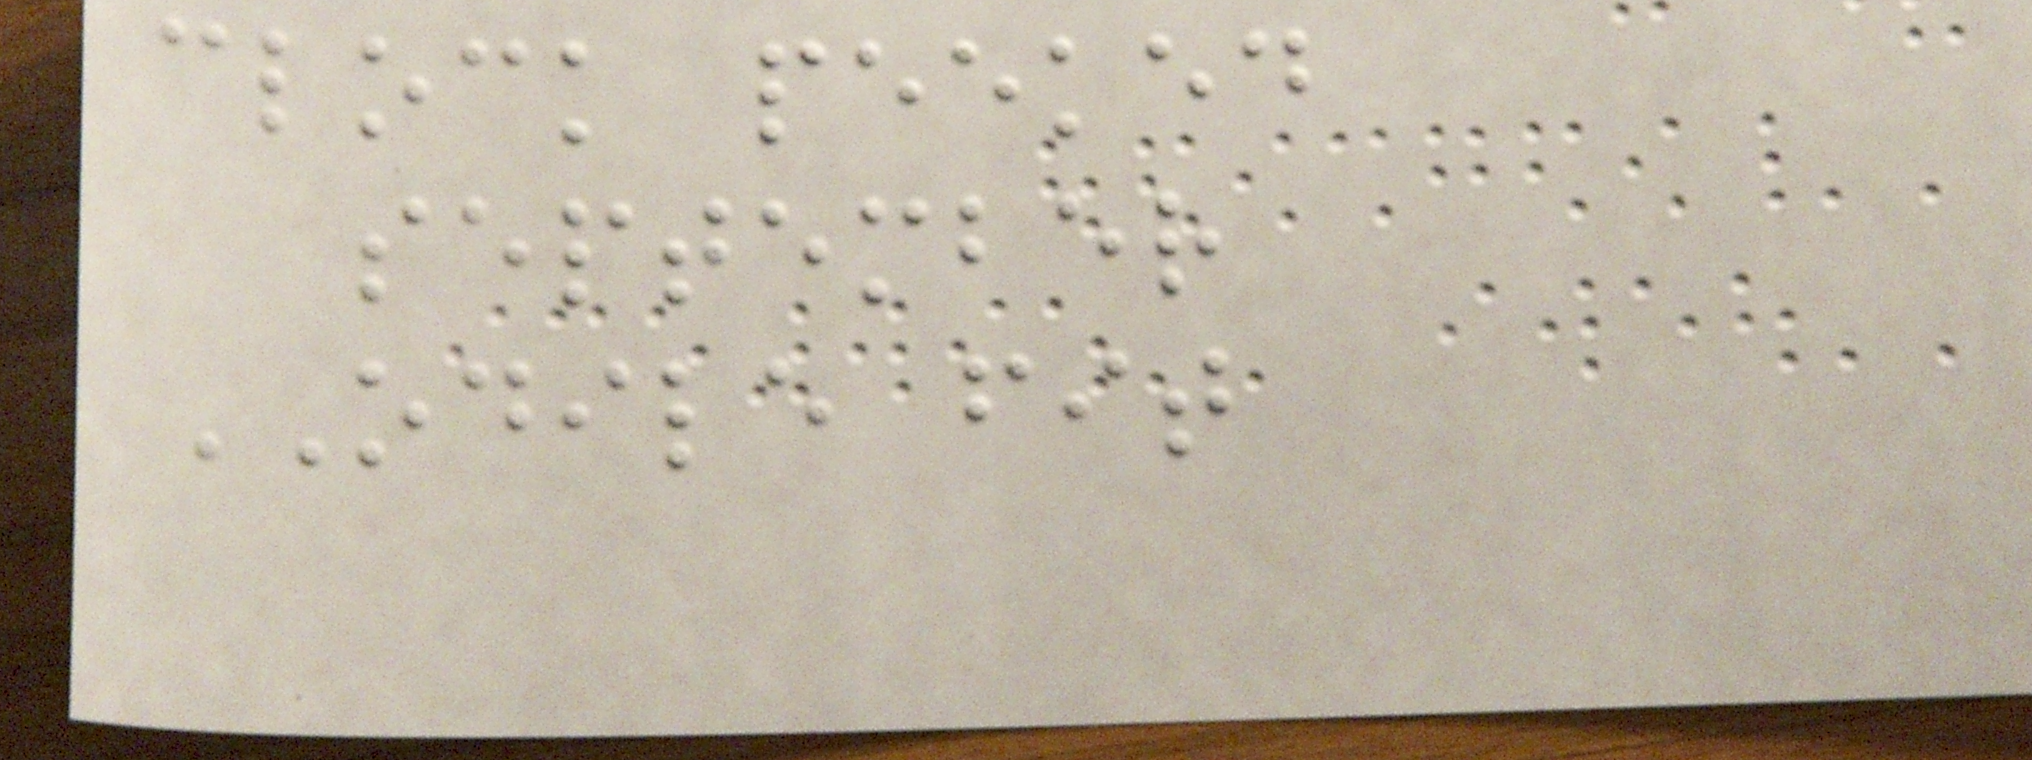clock peeked
september
ODILE fit
